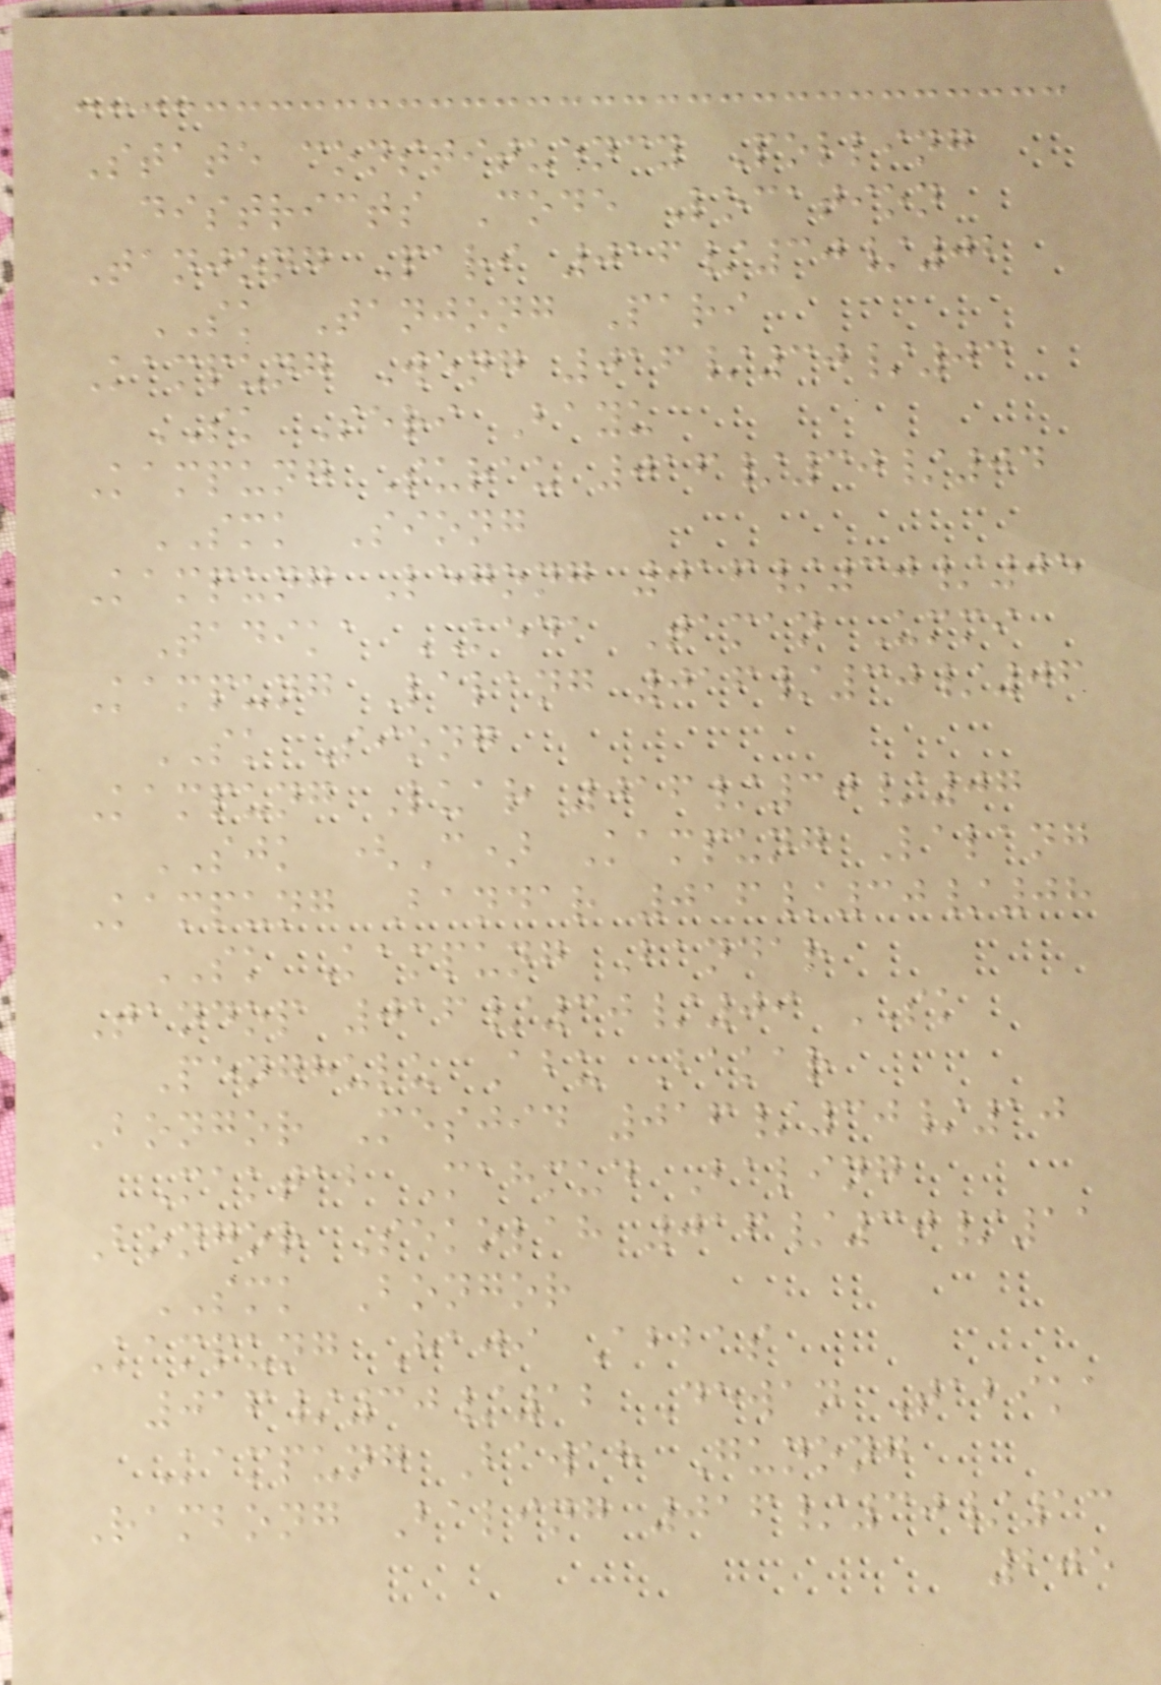State constituency Polling
districts Code Location
Tanjong Pari 016/30/02
SK Tanjong Pari
Kampung Weng 016/30/03
SK Seri Bayu
Kampung Surau 016/30/04
SMK Siong
Kampung Legong 016/30/05
Tadika KEDA Taman Ummi
Kampung Lalang 016/30/06
SK Siong
Kampung Luar 016/30/07
SJK (C) Kampung Lalang
Kampung Bandar 016/30/08
SK Kampung Bandar
Tandop 016/30/09 SK
Penghulu Abu Bakar
Bongor Mesjid 016/30/10
Maktab Mahmud Baling
Bongor Sekolah 016/30/11
SMK Bongor
Kampung Haji Abbas
016/30/12 Dewan Tabika
Kampung Bawah Gunong
Rambong Baling 016/30/13
205
